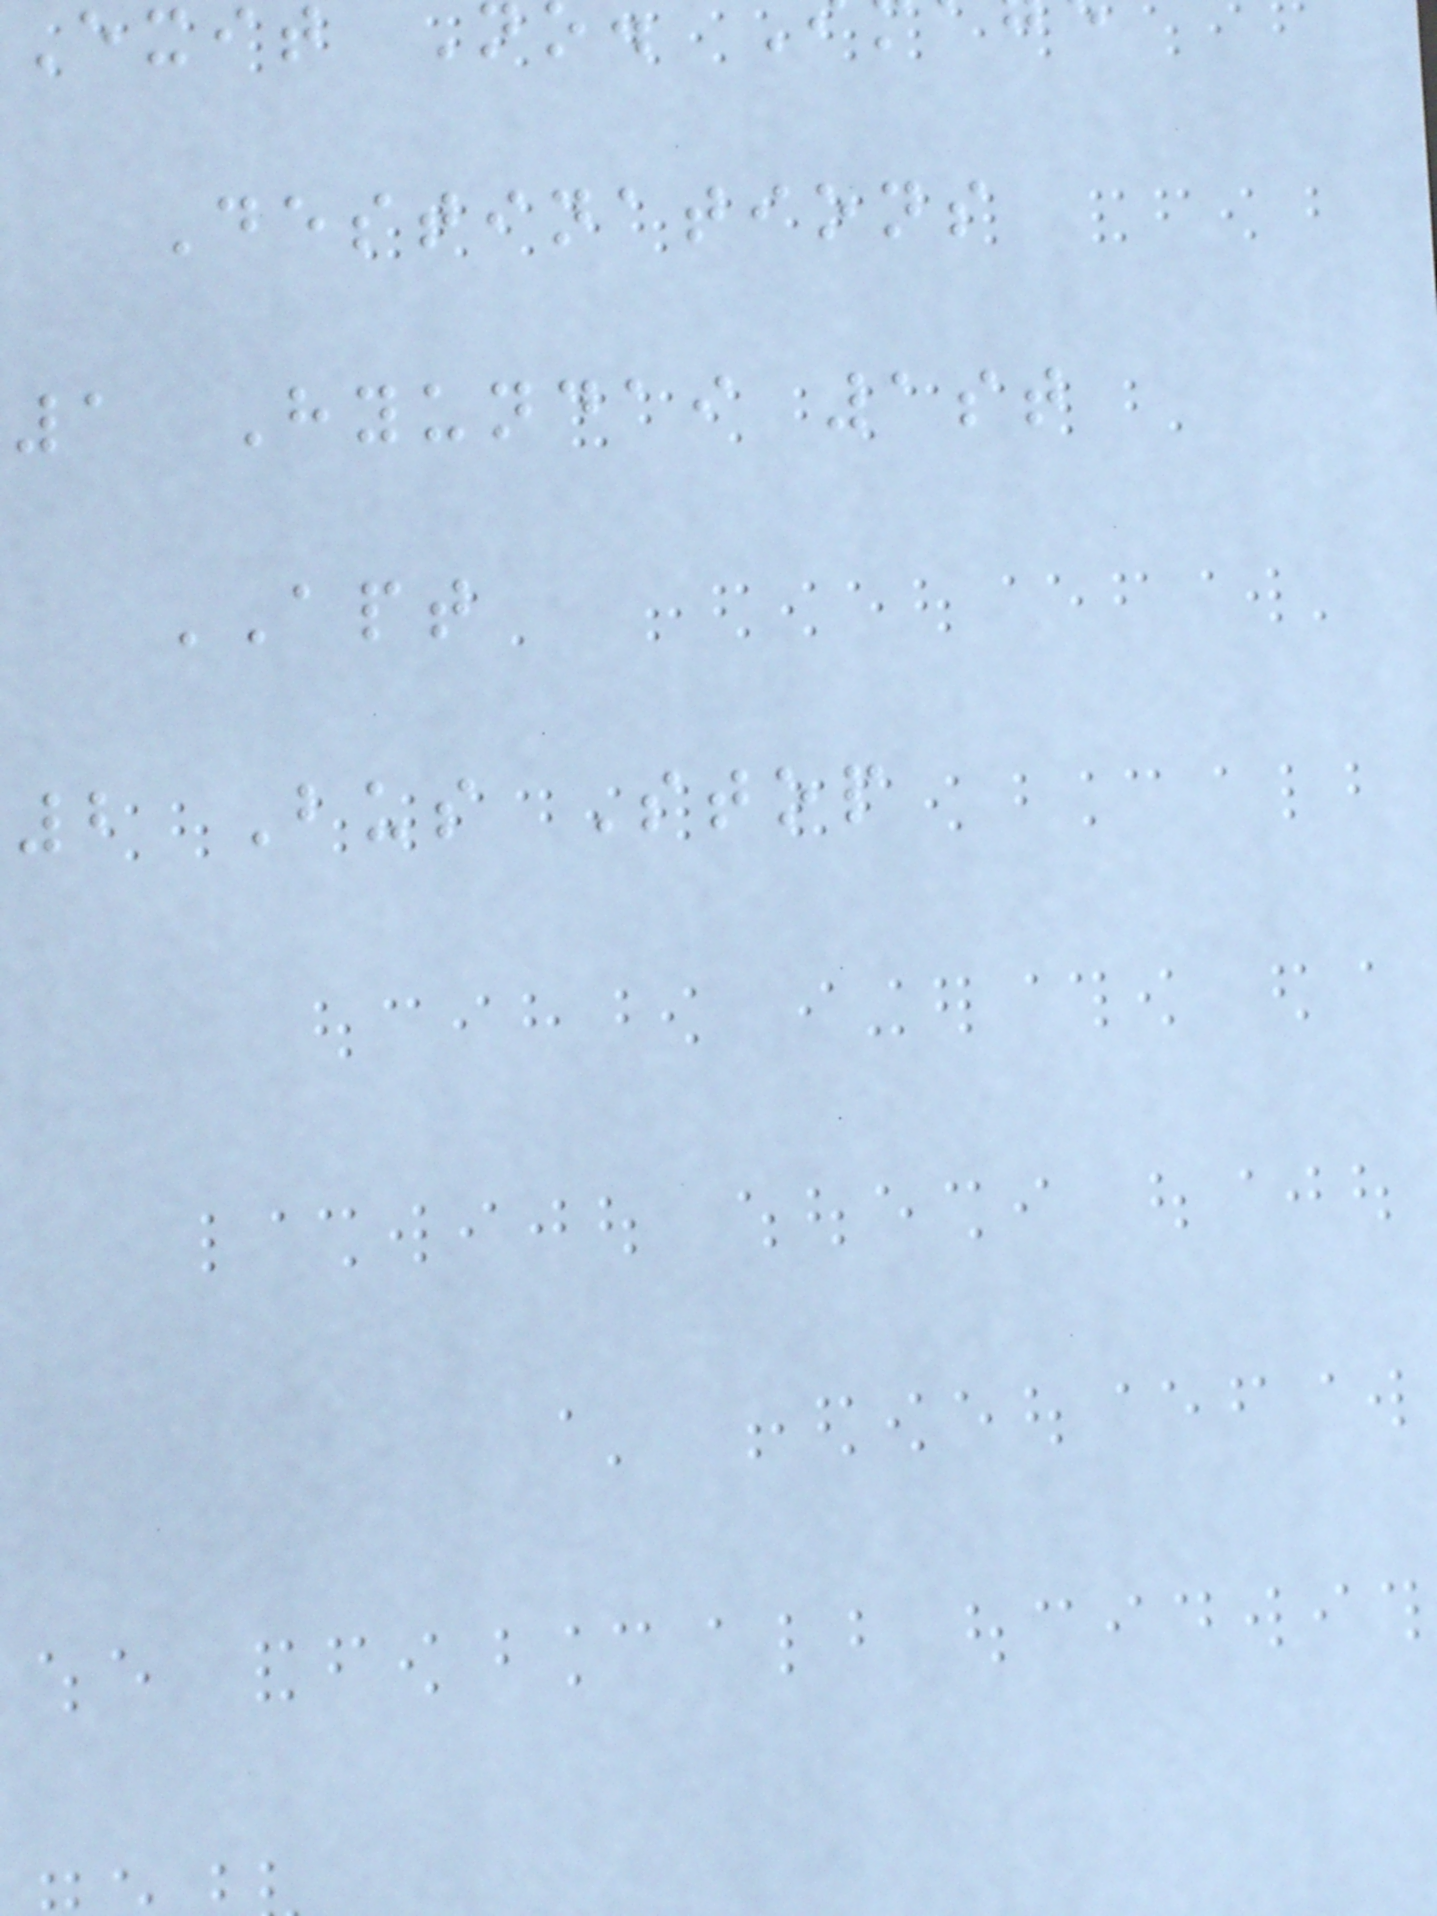Exit
Destinations
1 Hyundai 1st
APT
2 Bus Stop
